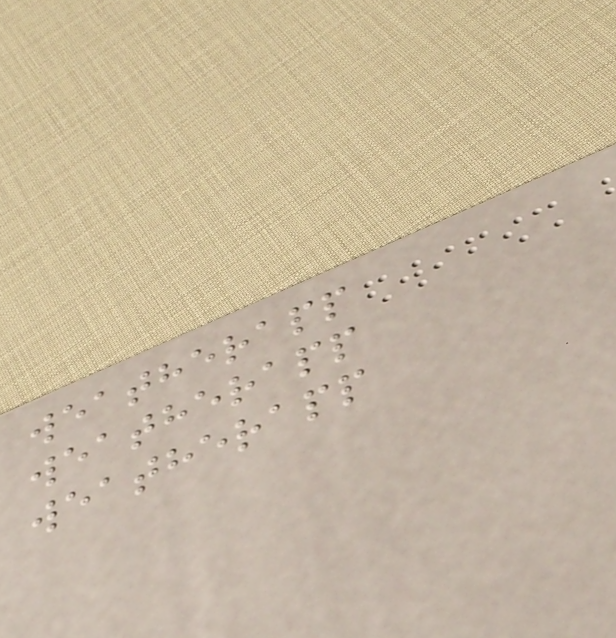weatherapp
weatherapp
weatherapp
